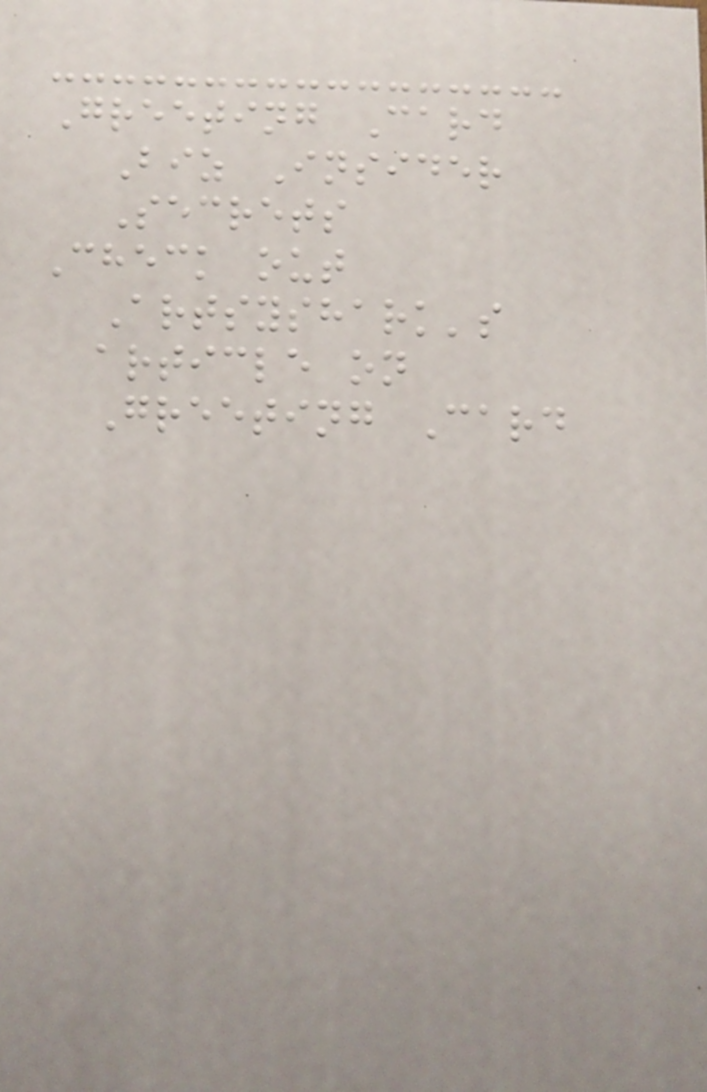Greeting Card
Biz Insider
Secrets
Check out
Artsyshark's
article on
Greeting Card
